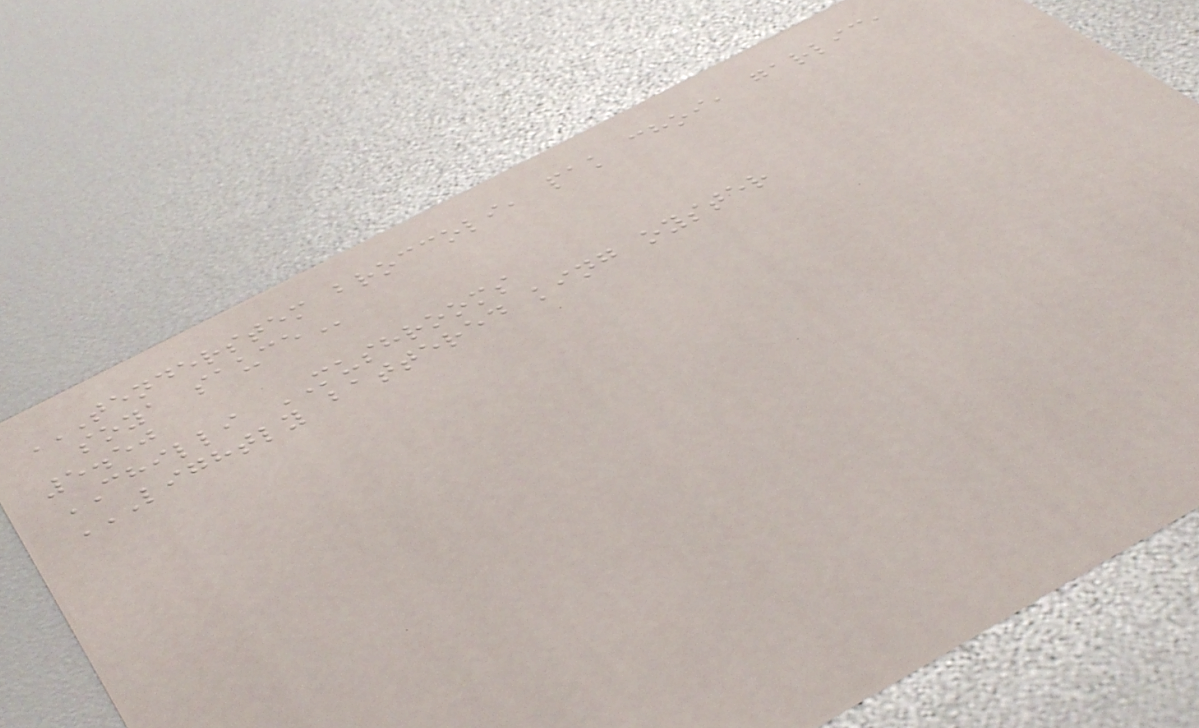TENDERSTEM BROCCOLI, PAK CHOI, GARLIC,
SOYA SAUCE
5.50
CHILLI MUSHROOMS
LIGHTLY BATTERED KING OYSTER
